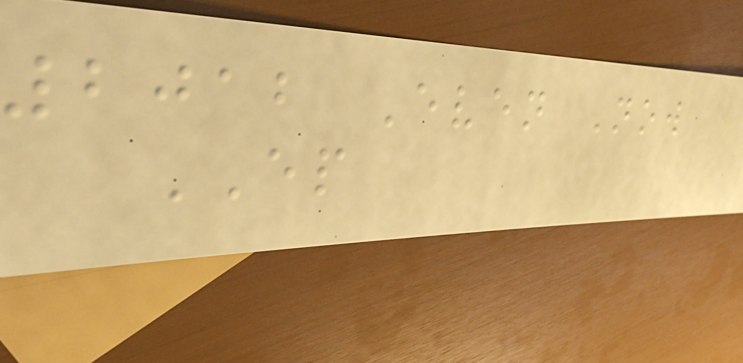2012 Even Now
EP
